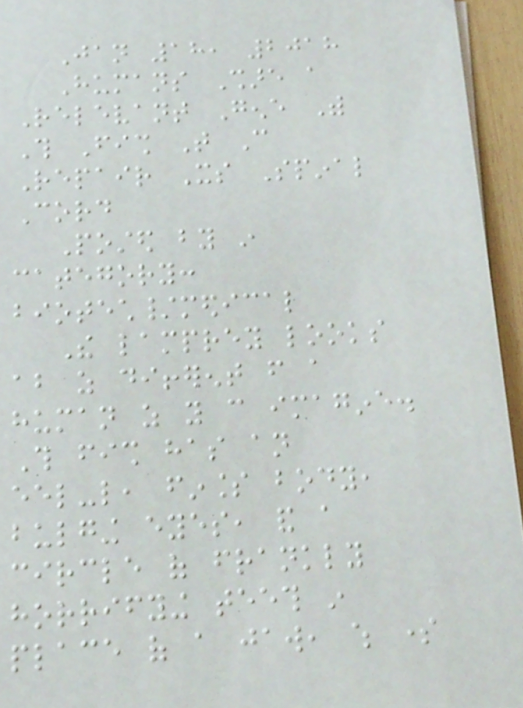Jan 18, 2018
Humans Share a
Relevant Gene With
This Fish That Can
Repair Its Spinal
Cord
Posted by in
category:
biotech/medical
The lamprey looks
about as different from a
human as you can imagine.
This fish has an
eel-like, finless body,
bulging eyes, and a
circle of frankly
horrifying teeth in
place of a jaw, which some
